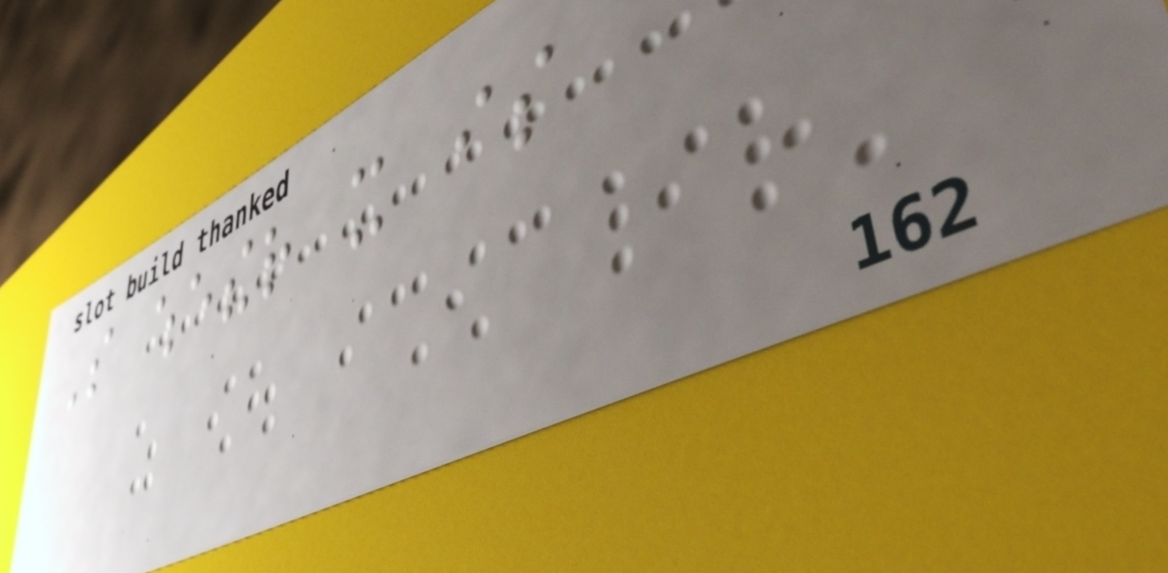So whether it is
